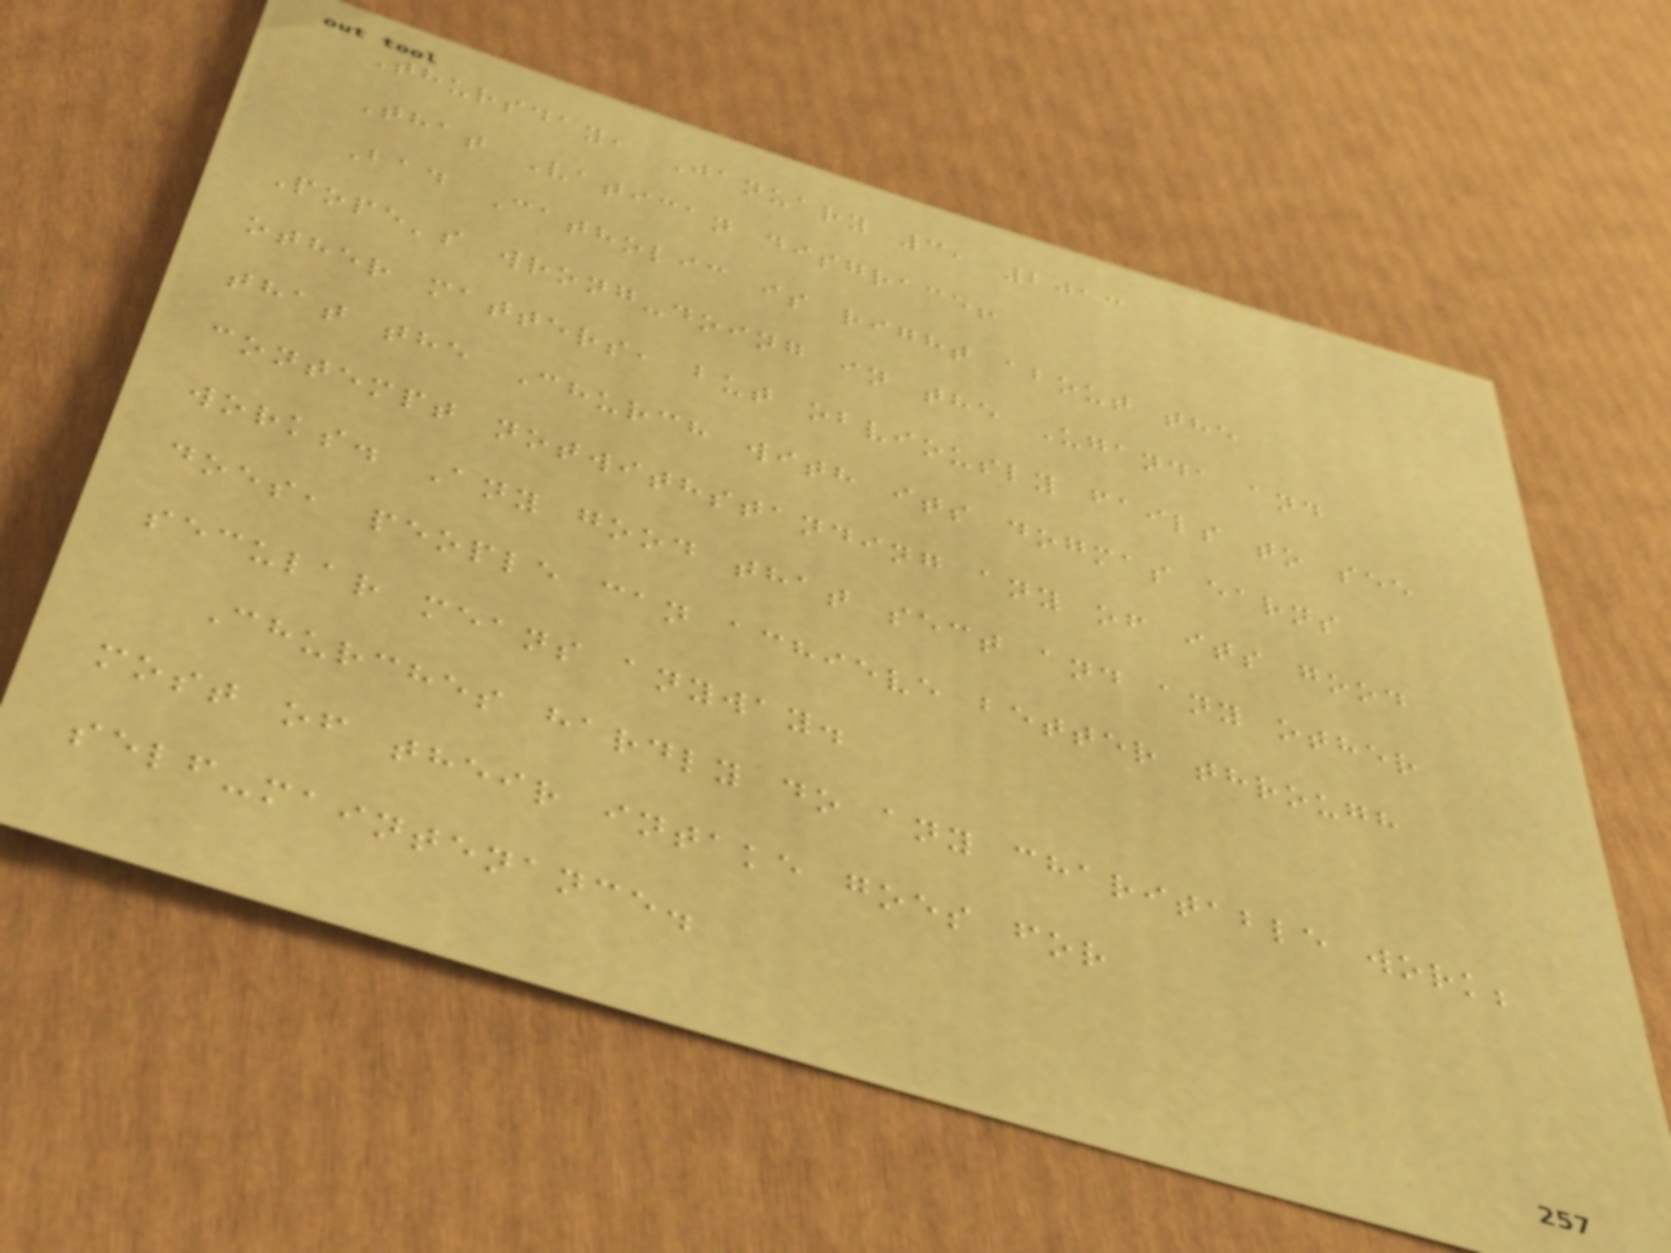Thursday, January 3, 2013
That Vatican disgrace!
Bad Catholic is right about the
Pope's wrong-doing in the Uganda and
other matters, but obviously fails to see
that the Church with its dogmas earns
contempt notwithstanding any of its good
works. Any good that sect and any other
does, people can achieve better through
secular means anyway.
Churches hardly do any charitable work;
most of their intake goes for
self-maintenance.
